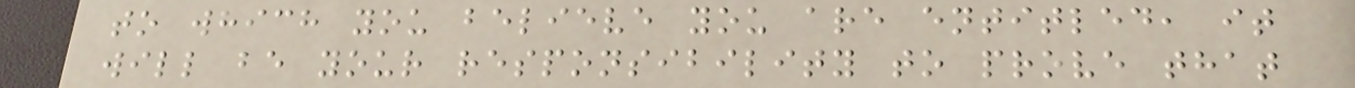to which you believe you are entitled, it
will be your responsibility to prove that
